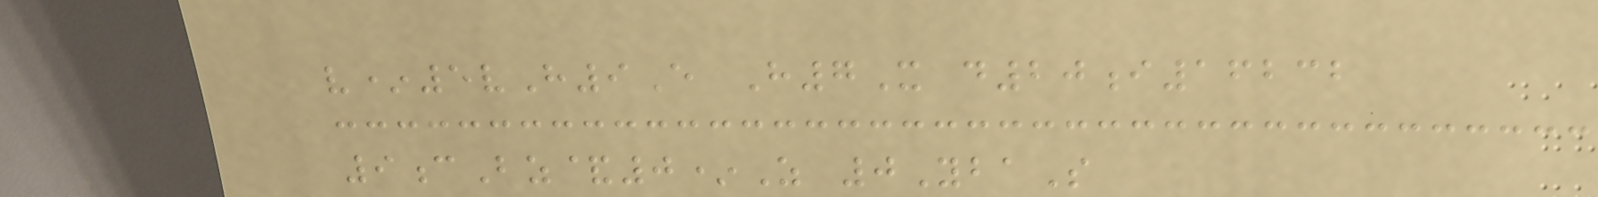v*5vH9E H7X d20i16232
9cBz&0*Z 0YbaS
